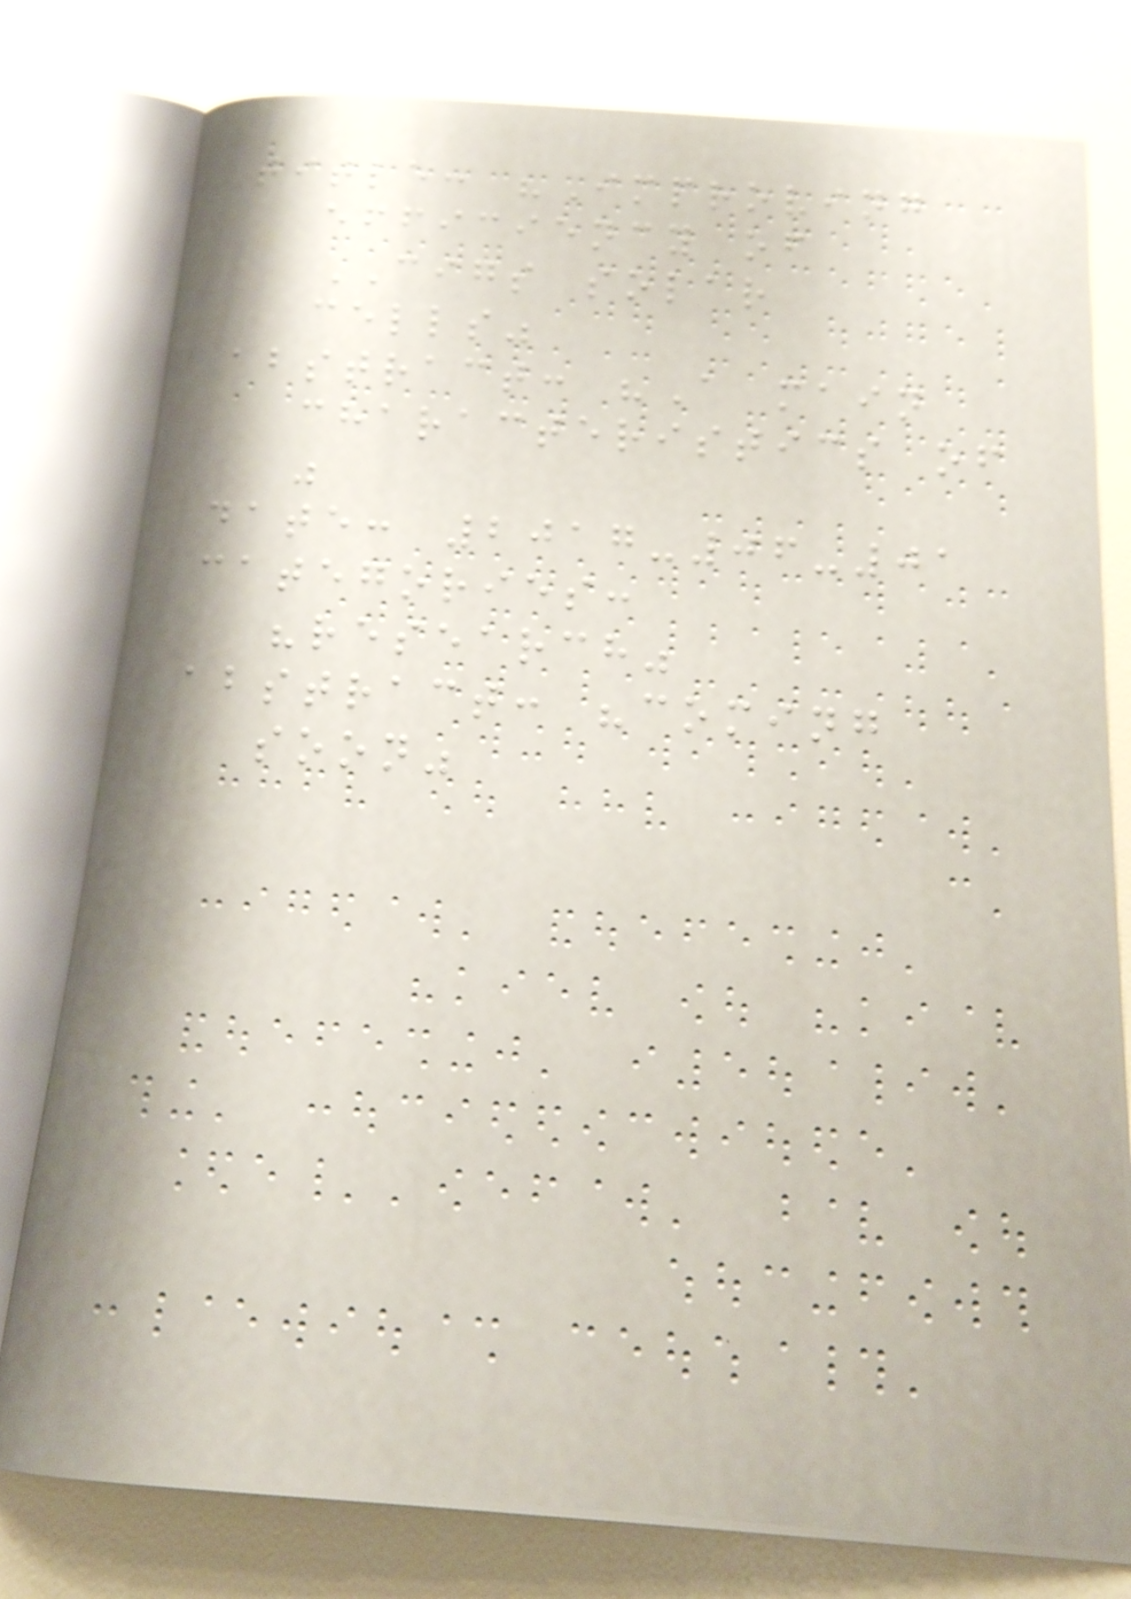title: "Improving
efficiency of
CIGS solar
cells"
abstract: "A main
characteristics of
"
date: 2017-06-01
categories:
"research"
abstract: "coming
soon"
